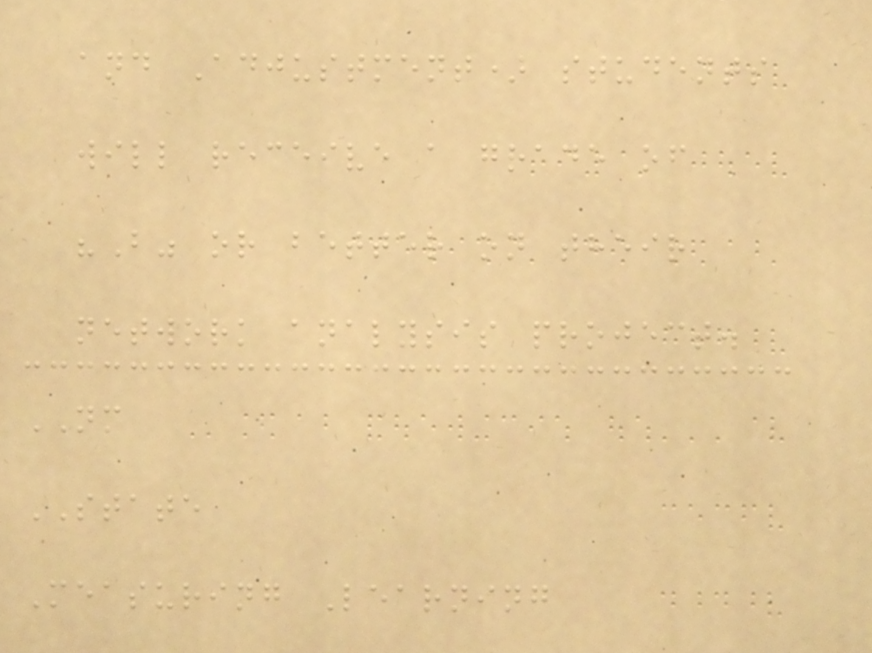and Adjustment) students
will receive a grade of
"B" or better on their
network analysis project.
NM
STATE
Measuring Learning
